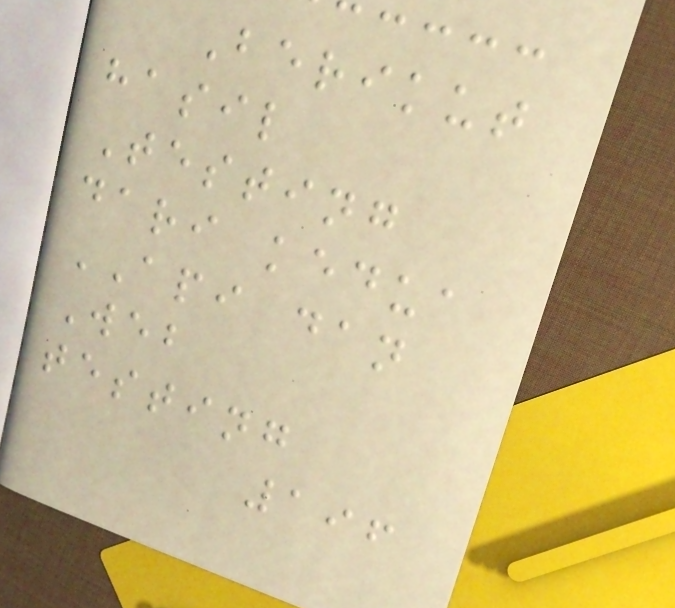Berikut
hasil
Testing
dari kedua
API dan
Web
testing
196
